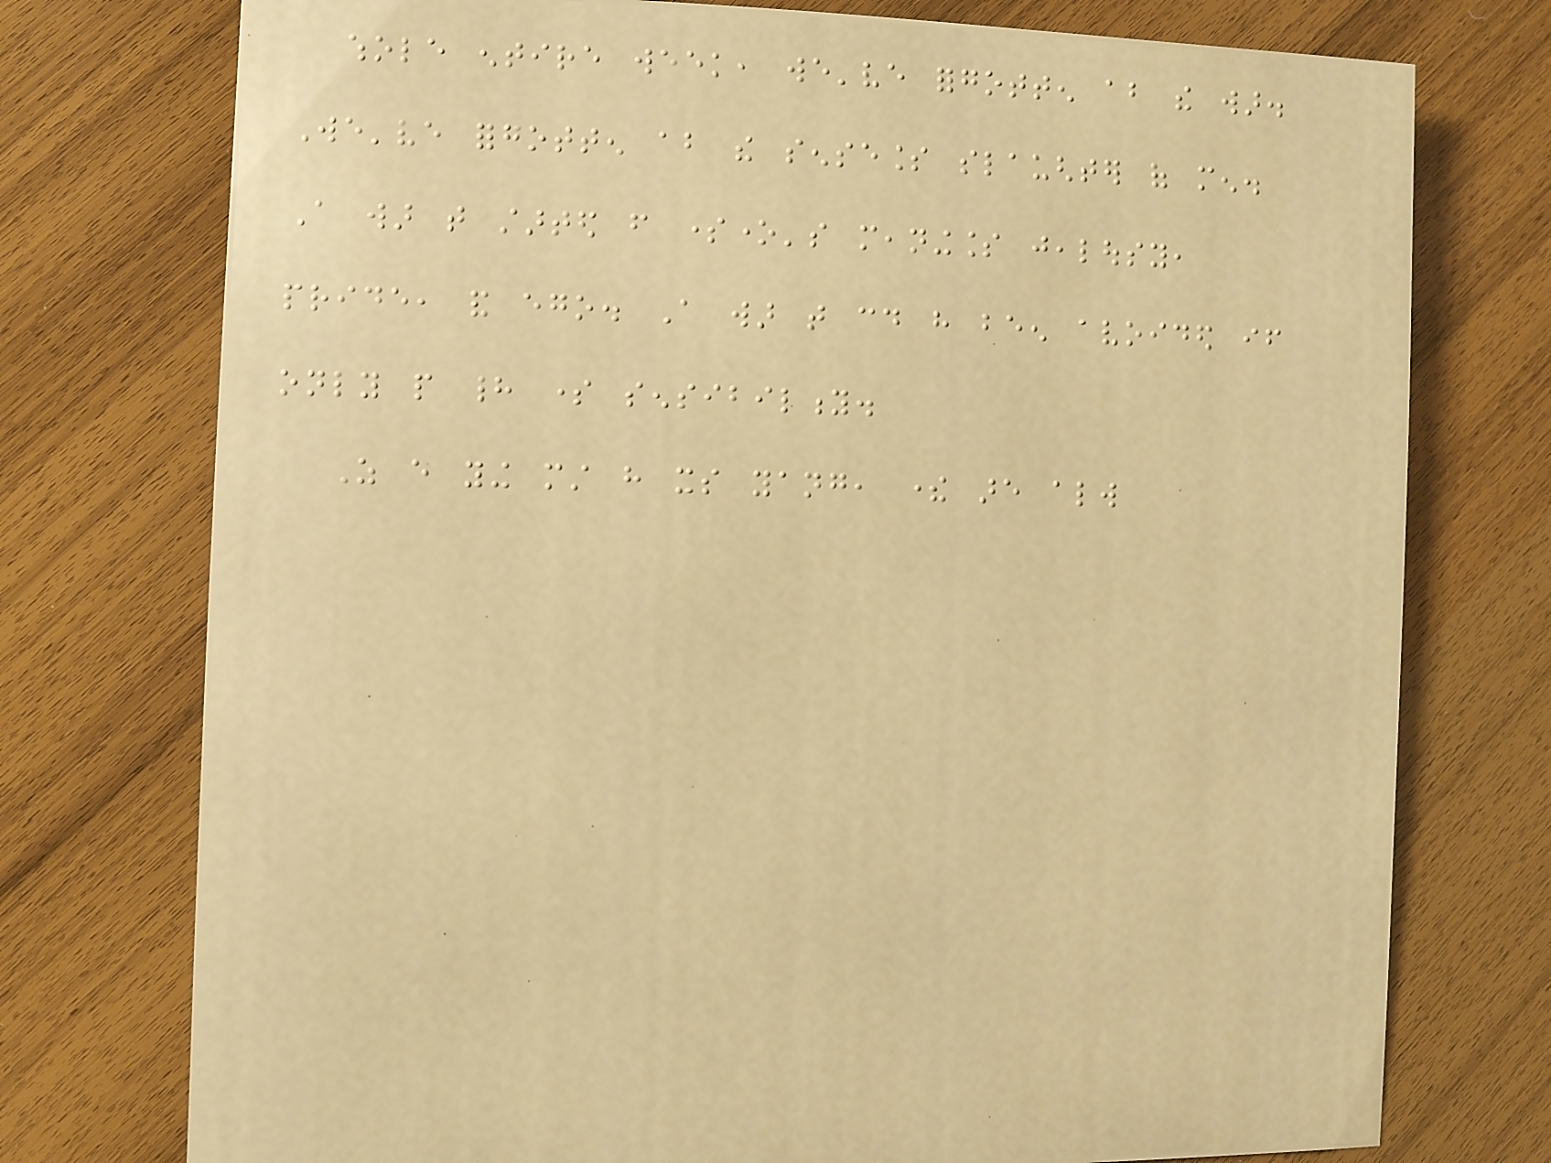whole entire week, we've forgotten about the war.
We've forgotten about the senseless slaughter of men.
A war that started from someone's meaningless jealousy,
pride, and ego. A war that could have been avoided if
only people had some sensibility.
As every ying must have its yang, there are always
